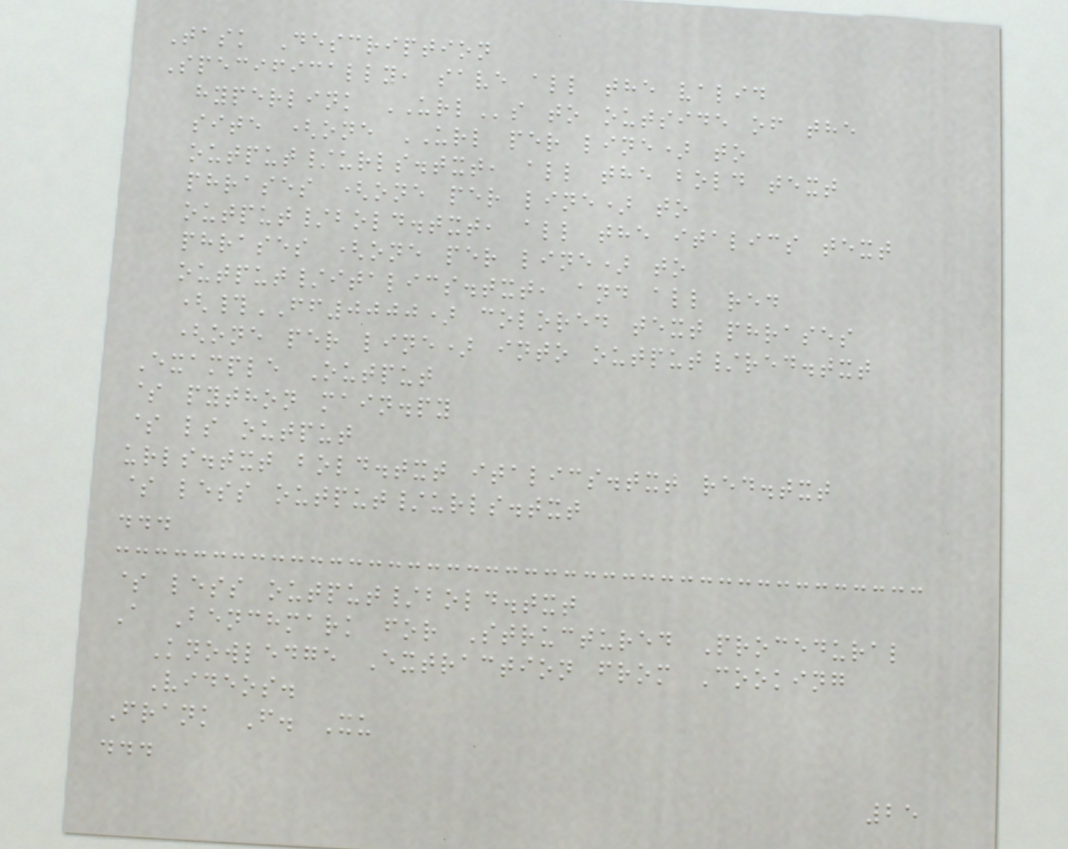Task Description
Specifically, save all the valid
hyperlink URLs to outside of the
site (one URL per line) to
output/urls.txt, all the bold text
phrases (one per line) to
output/bold.txt, all the italics text
phrases (one per line) to
output/italics.txt, and all red
(#FF0000) colored text phrases
(one per line) into output/red.txt
Example Output
$ python main.py
$ ls output
urls.txt bold.txt italics.txt red.txt
$ less output/urls.txt
...
$ less output/bold.txt
A Benchmark for Structured Procedural
Knowledge Extraction from Cooking
Videos.
Frank F. Xu
...
25
